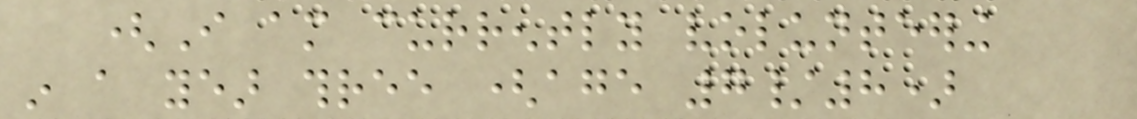(I am currently volunteering
in a year three (age 7/8)
